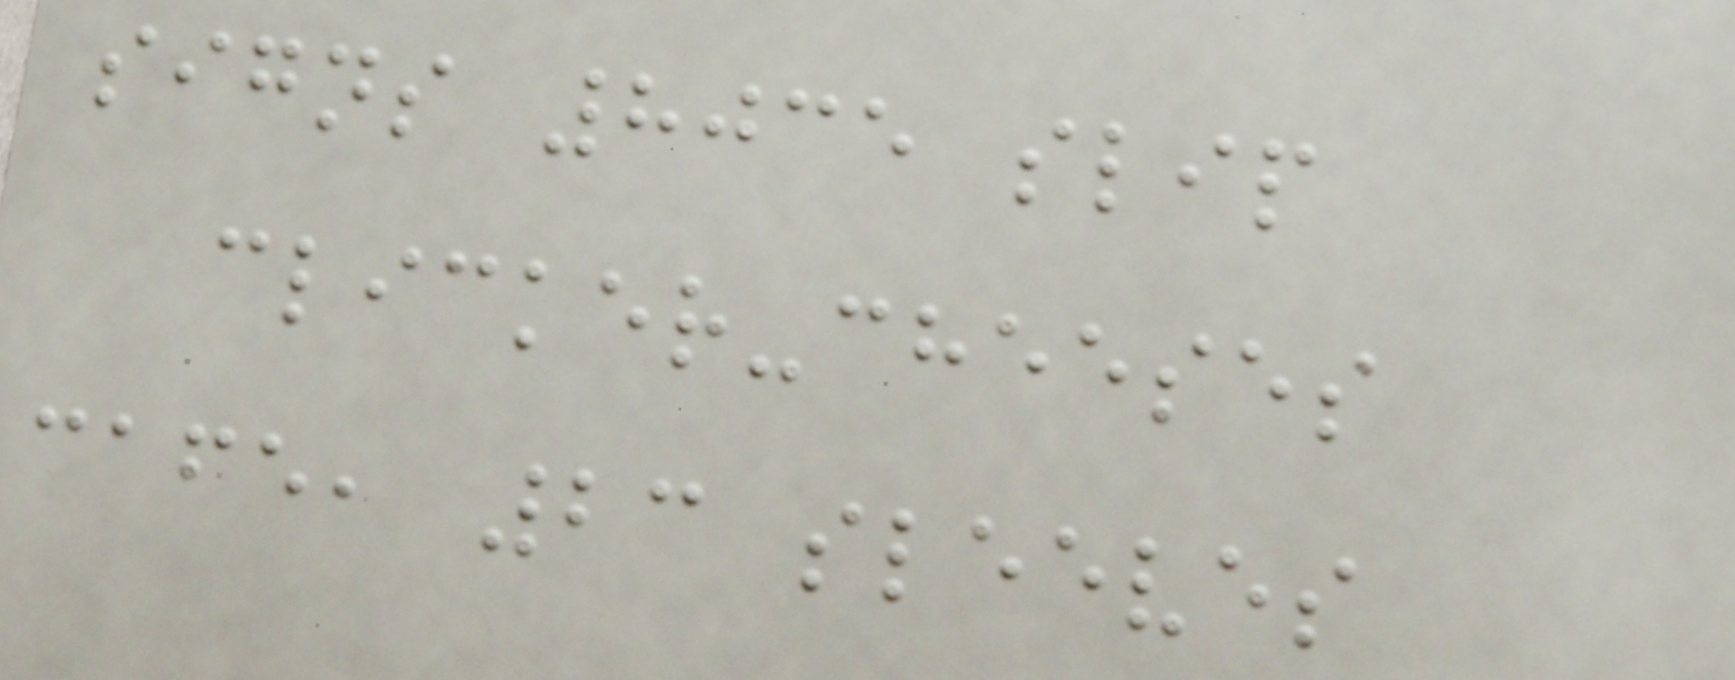signs 8035 slip
clicker-cheeses
cafe, 23 sleeves
